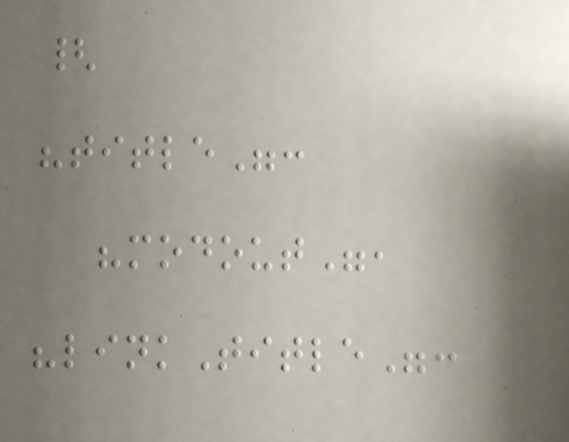{
"title":
"modout",
"linkTitle":
